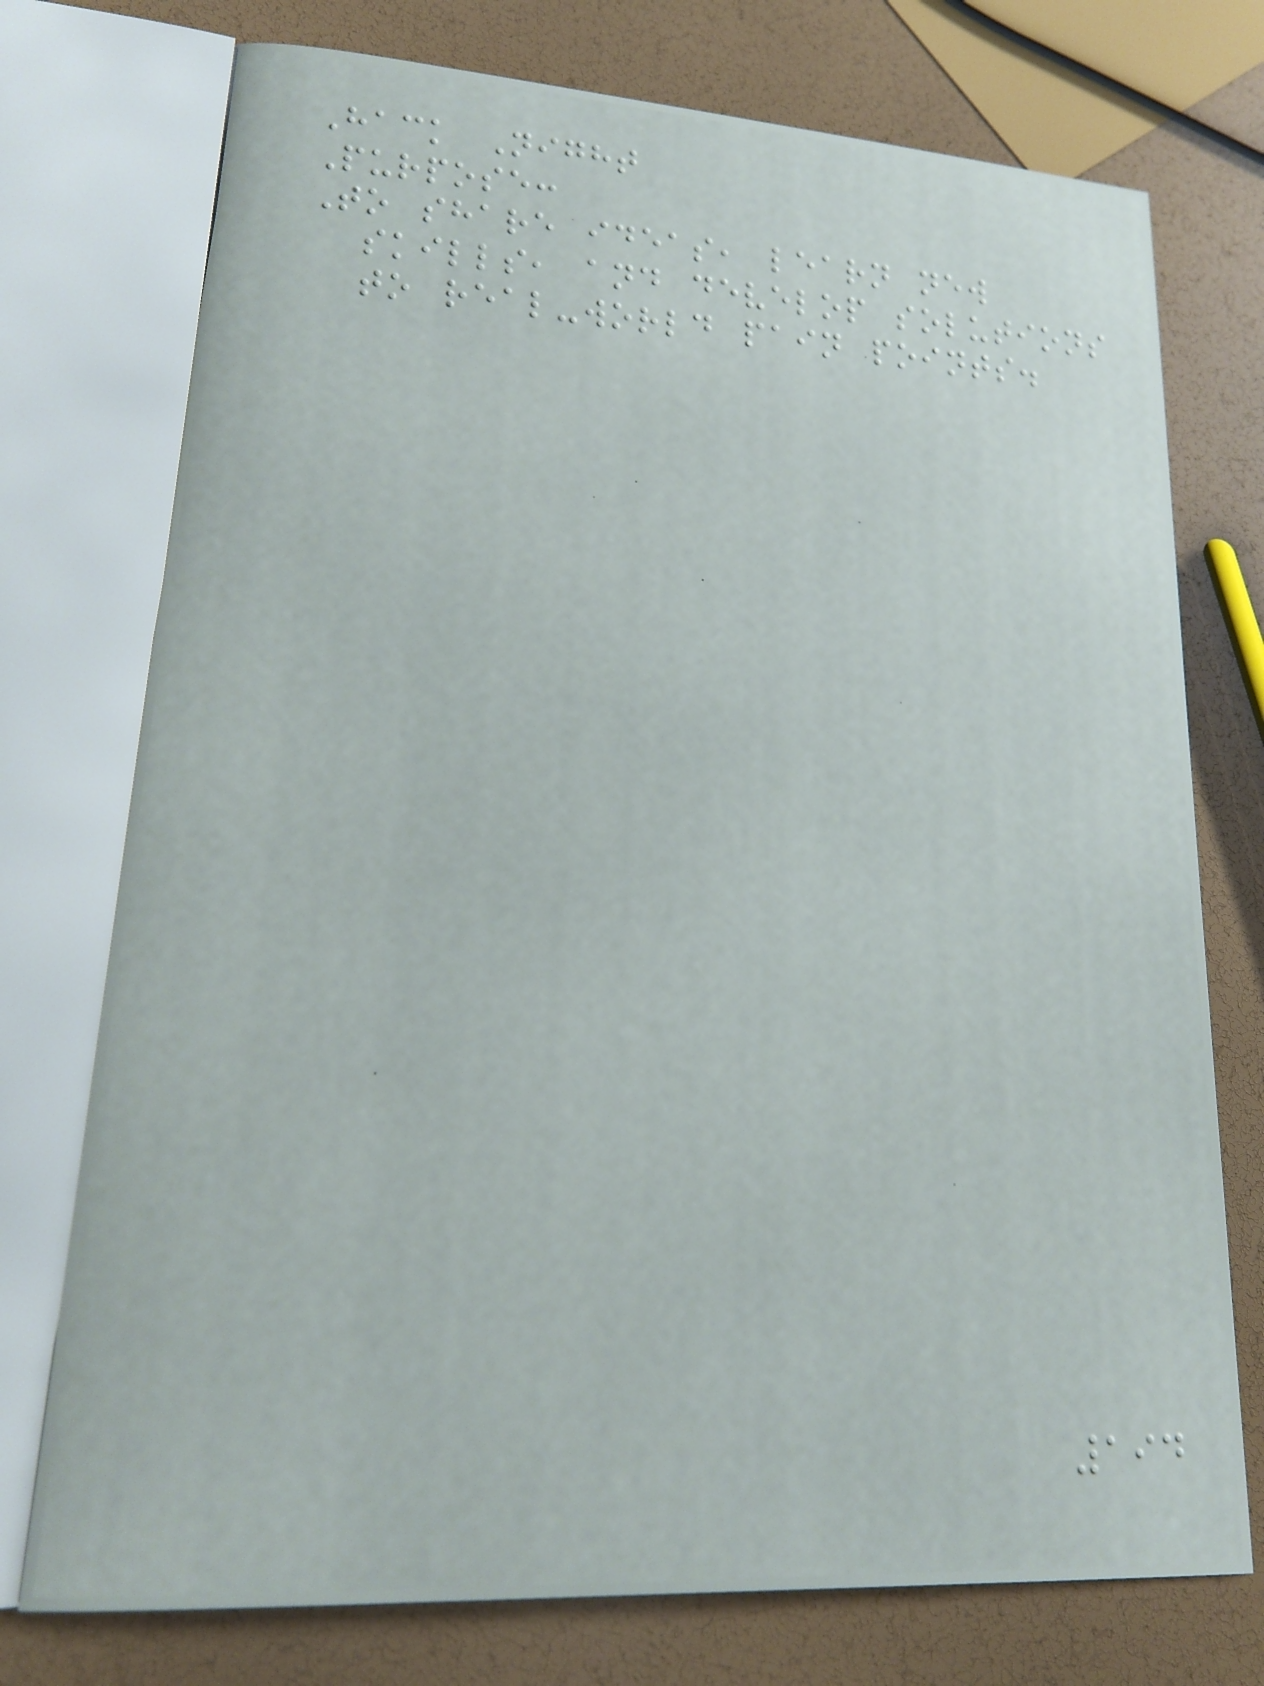Hack Night
Purpose:
To share ideas, learn new
skills, and develop solutions
to real-world pain points.
194
